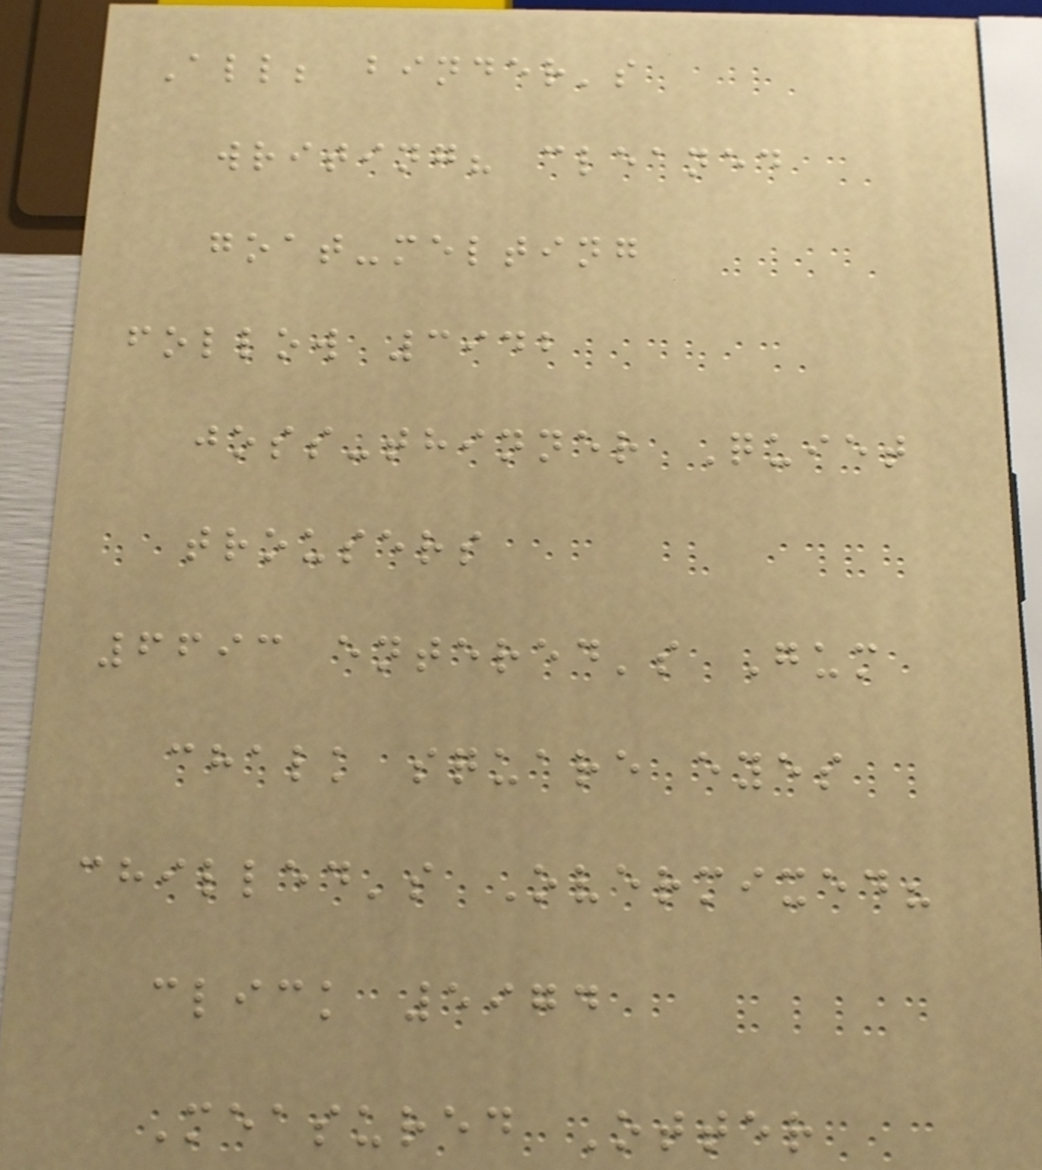All; binder's
writing? cleaned
goat-melting
follow 3942
joss-thinner Quiet
trousers
6693 entered's Gum
chalk square eyes
chilled's Overmixed?
click 5974
Measured Otter
